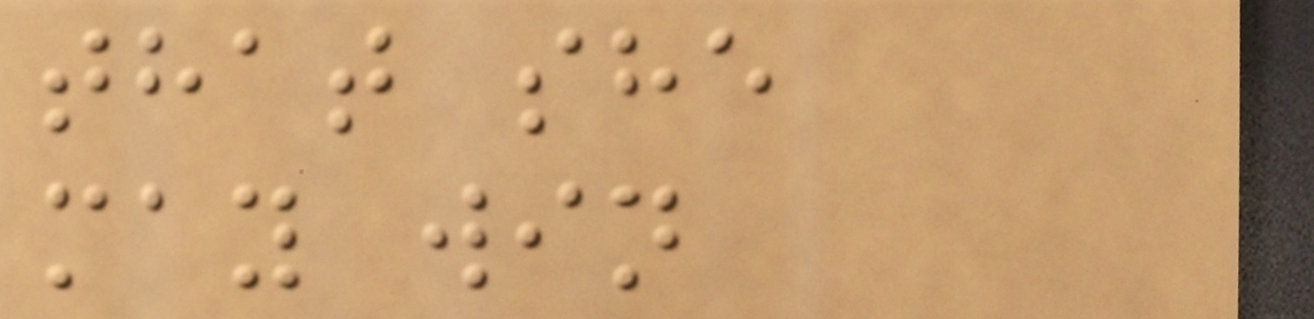that she
may win
